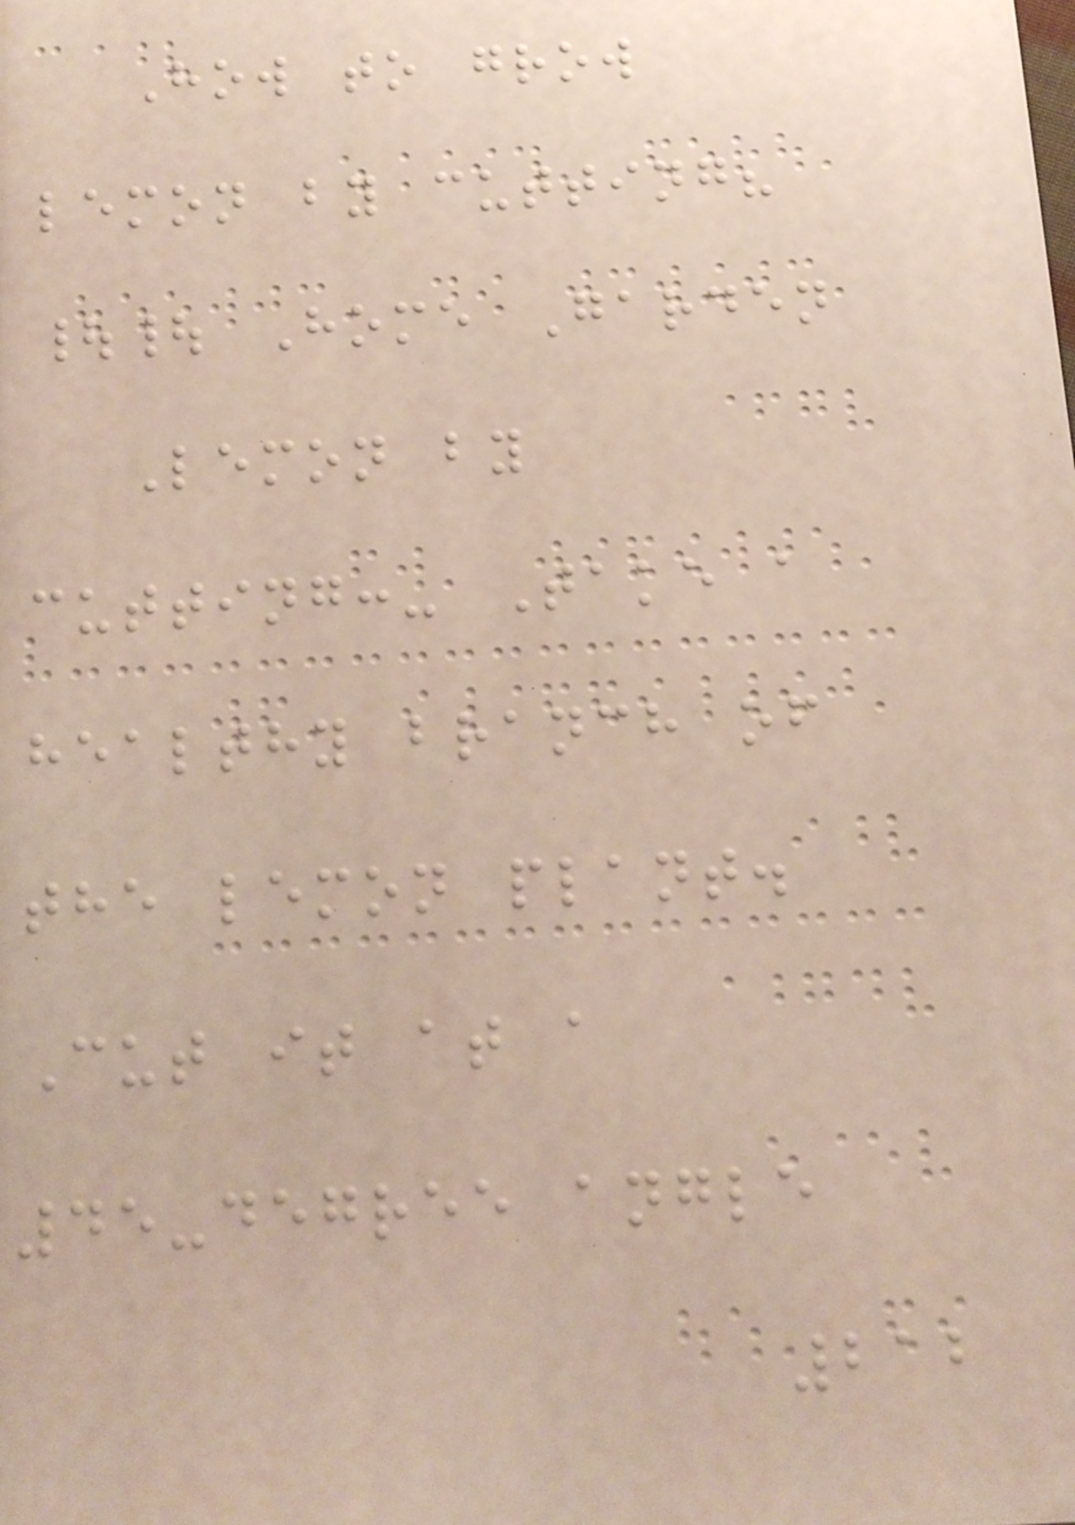How to grow
lemon by cutting?
|| Home Garden
Lemon by
cutting:- Take a
healthy branch of
the lemon plant.
Cut it at a
45-degree angle
212
